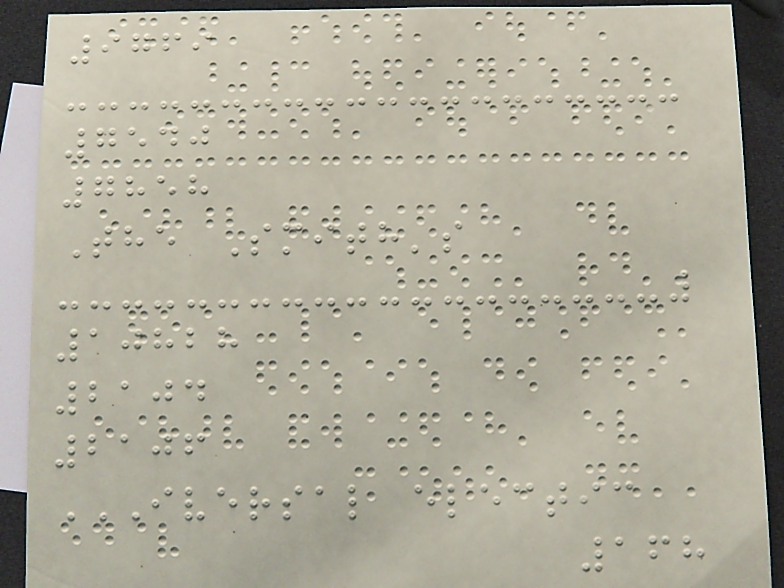9769
7540
7858
The Smith's
10828
2104
2106
IVERSAL ELECTIC
168
